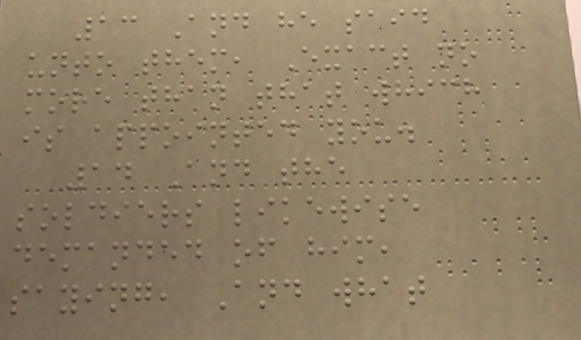13 And he said
unto them, Exact no
more than that which
is appointed you.
14 And the
soldiers likewise
demanded of him,
saying, And what
